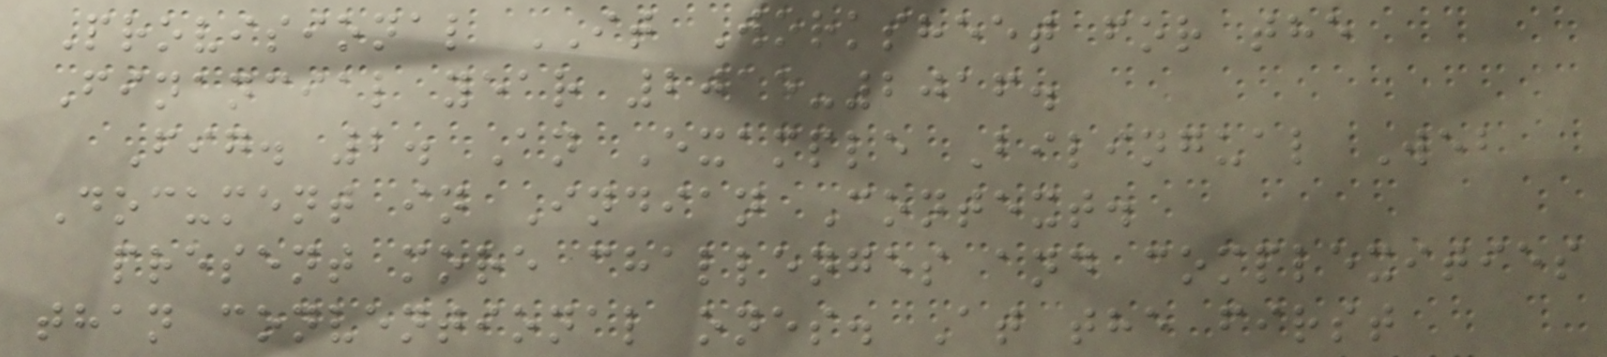Provisional IT Worksheet for the
Financial year 2015-2016.
Fig. 2. An Example Bilingual Web
Document in Indian Context.
present more challenges and complexities
than conventional ones. At the first
